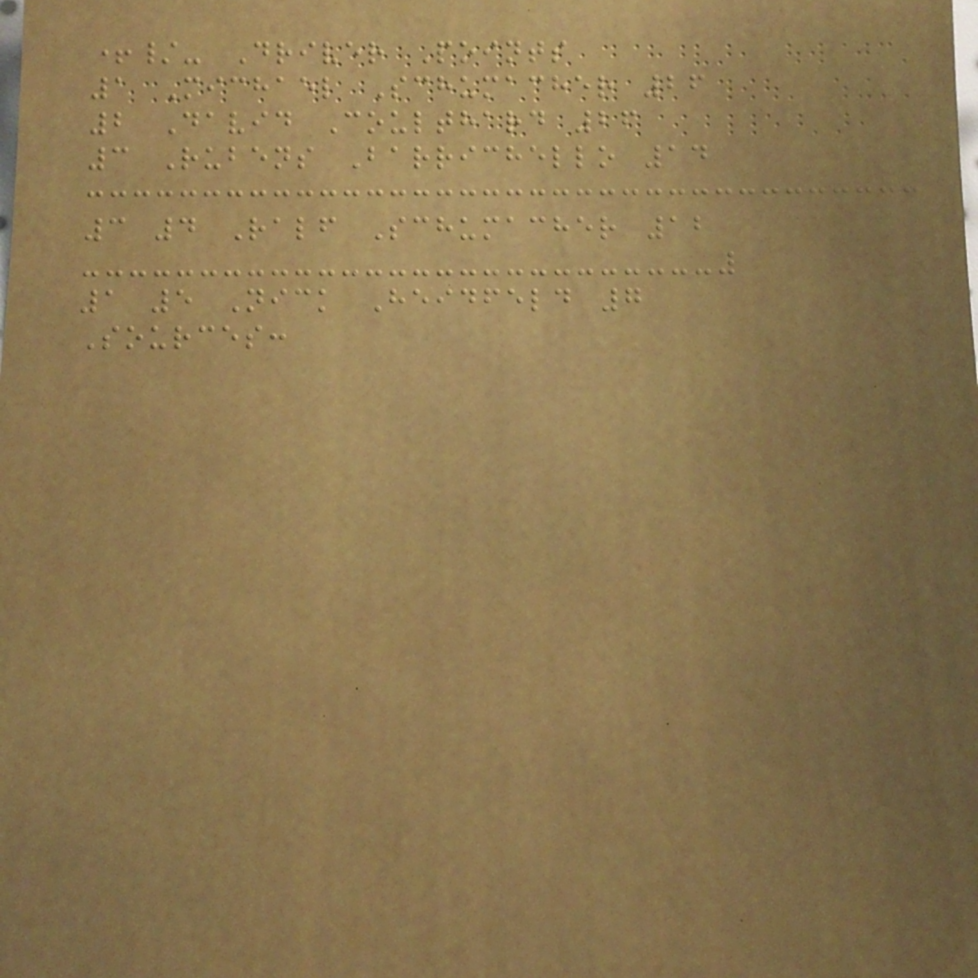+/- Driver Points
1 Michael Schumacher 26
2 David Coulthard 26
3 Rubens Barrichello 14
3 4 Ralf Schumacher 12
1 5 Nick Heidfeld 7
Sources:
